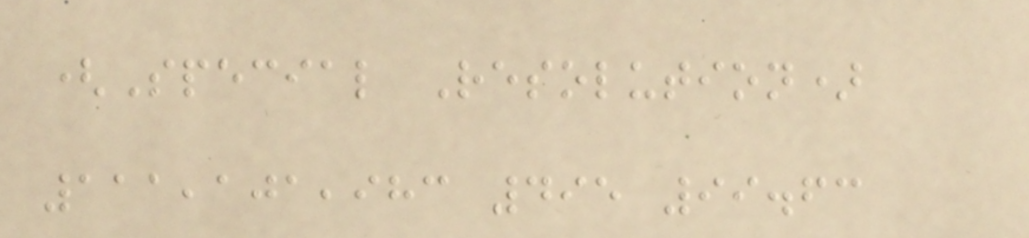(Special Resolution)
111,101,983 495 99.63
